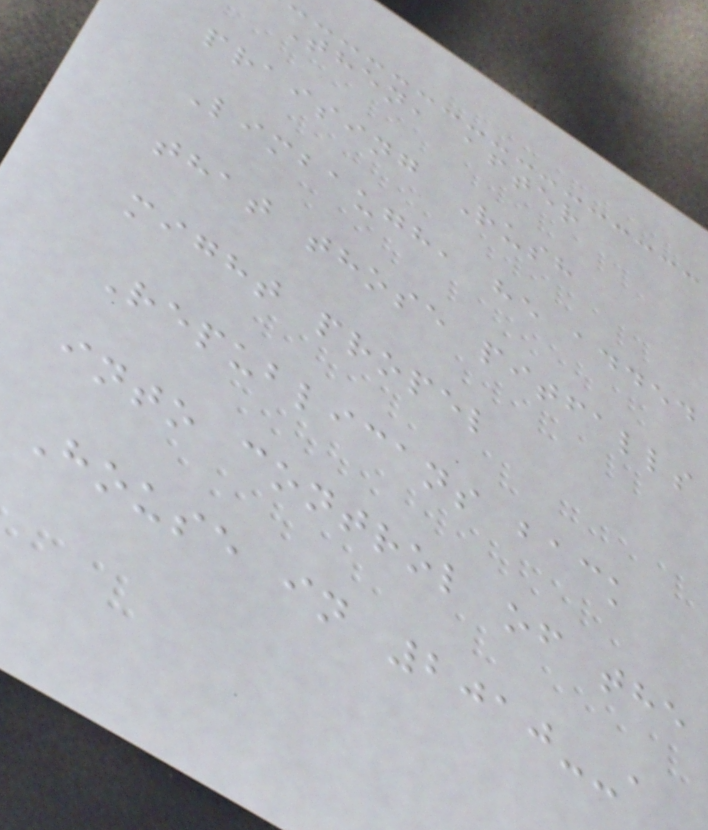Then, after
praising Rush
Limbaugh, he added
that those pitfalls
might propel
Republicans back
into control of the
House in 2010--a
